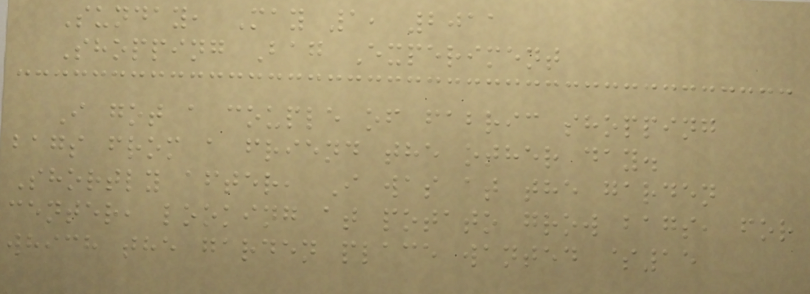Sunday, May 1, 2011
Shopping Bag Experiment
I got a couple of fabric shopping
bags from a friend the other day.
Shortly after, I was at the garden
center, looking at potato grow bags, for
which the garden place wanted $15
